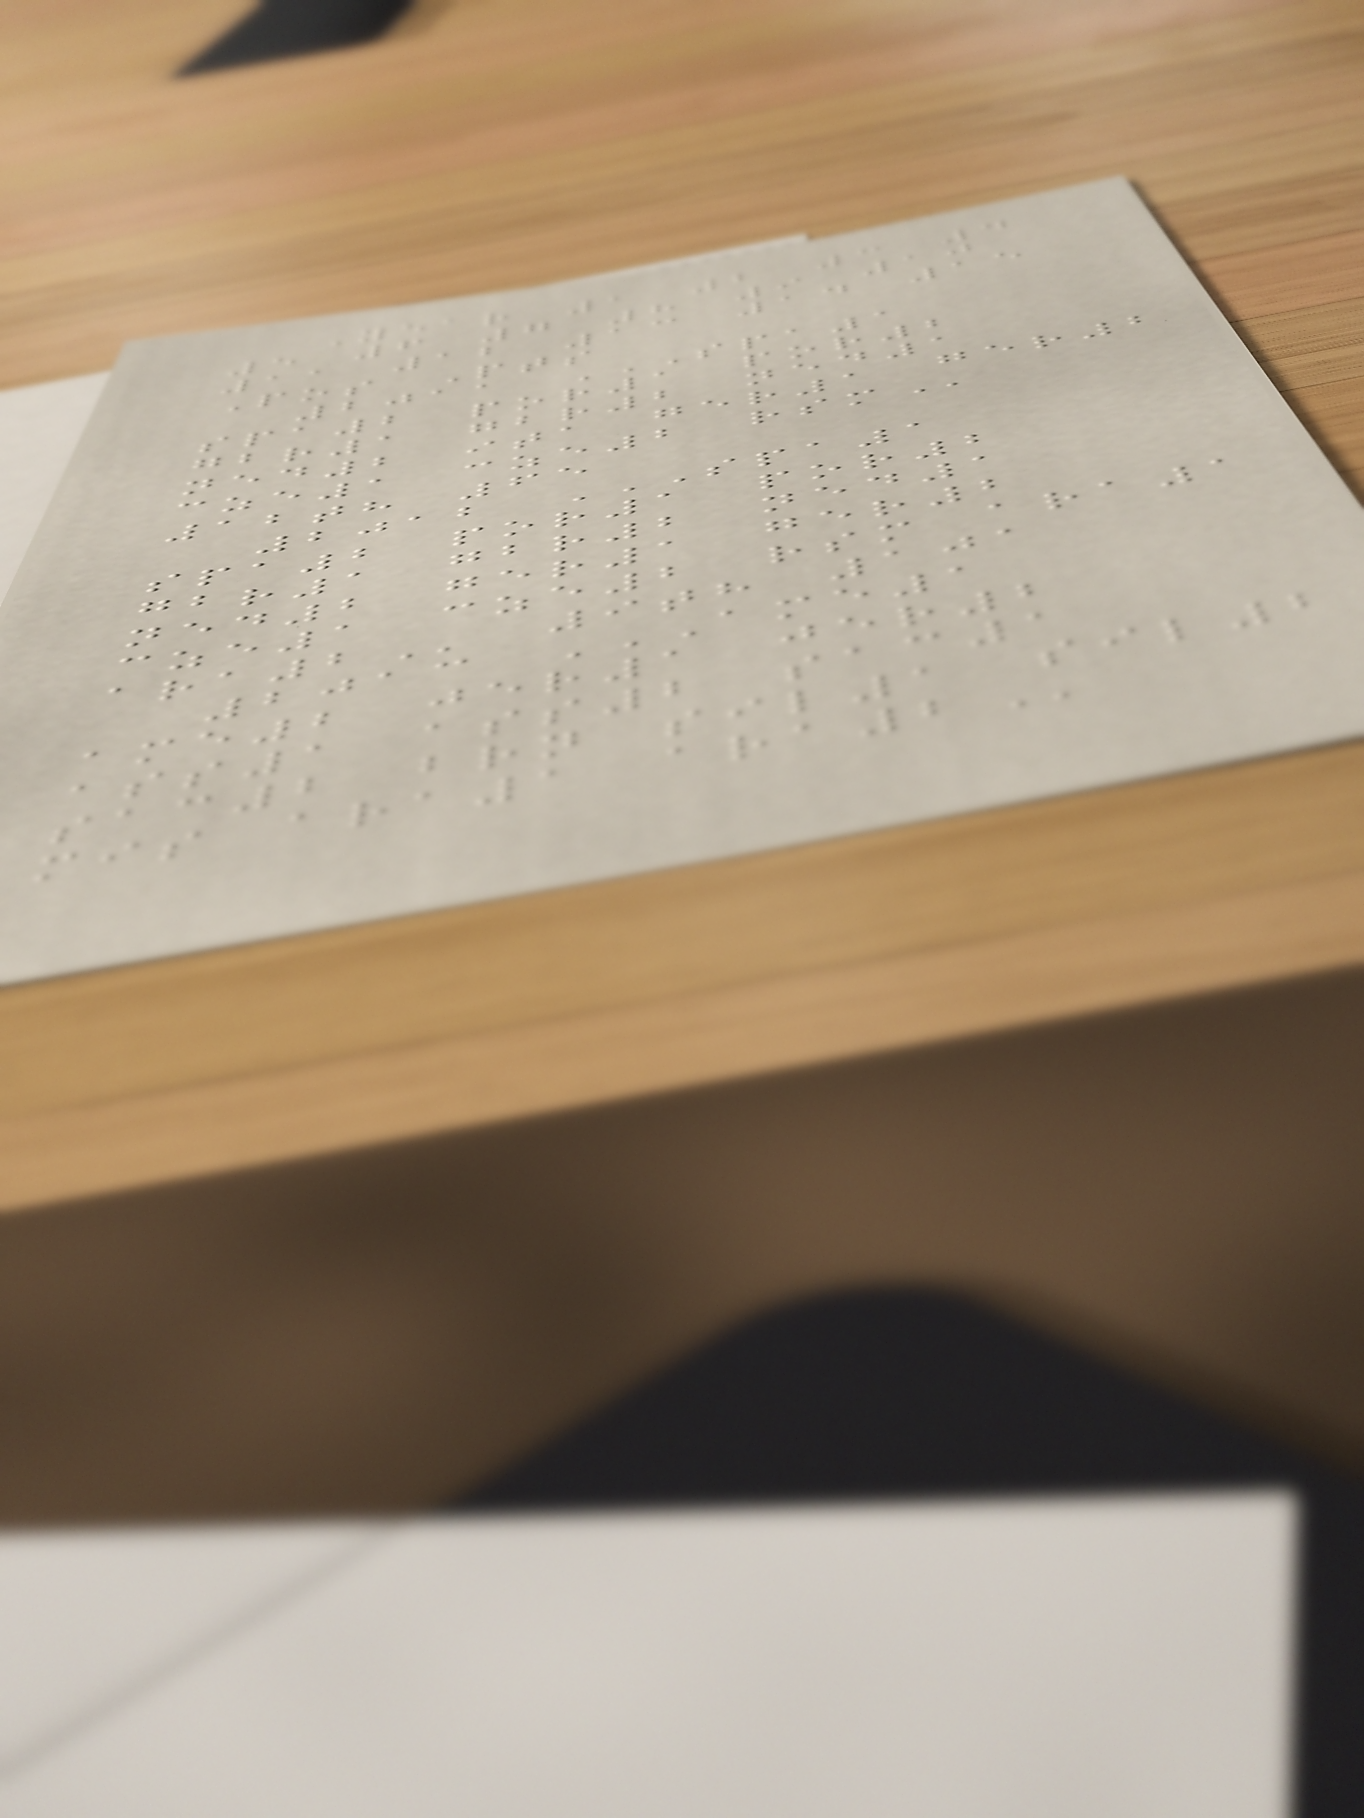Year 1 2 3 4
5 6 7 8 9 10
11 12 13 14 15
Pos Pts
2011 SPA1
SPA2 POR1 POR2
GBR1 GBR2 NED1
NED2 ITA GER1 GER2
CZE1 CZE2 RSM
12th 65
2012 SPA1
SPA2 POR1 POR2
GBR1 GBR2 NED1
NED2 GER1 GER2
CZE1 CZE2 RSM ARA1
ARA2 9th 101
2013 AME1
AME2 JER1 JER2
ASS1 ASS2 SAC1
SAC2 BRN SIL1 SIL2
MIS ARA1 ARA2
